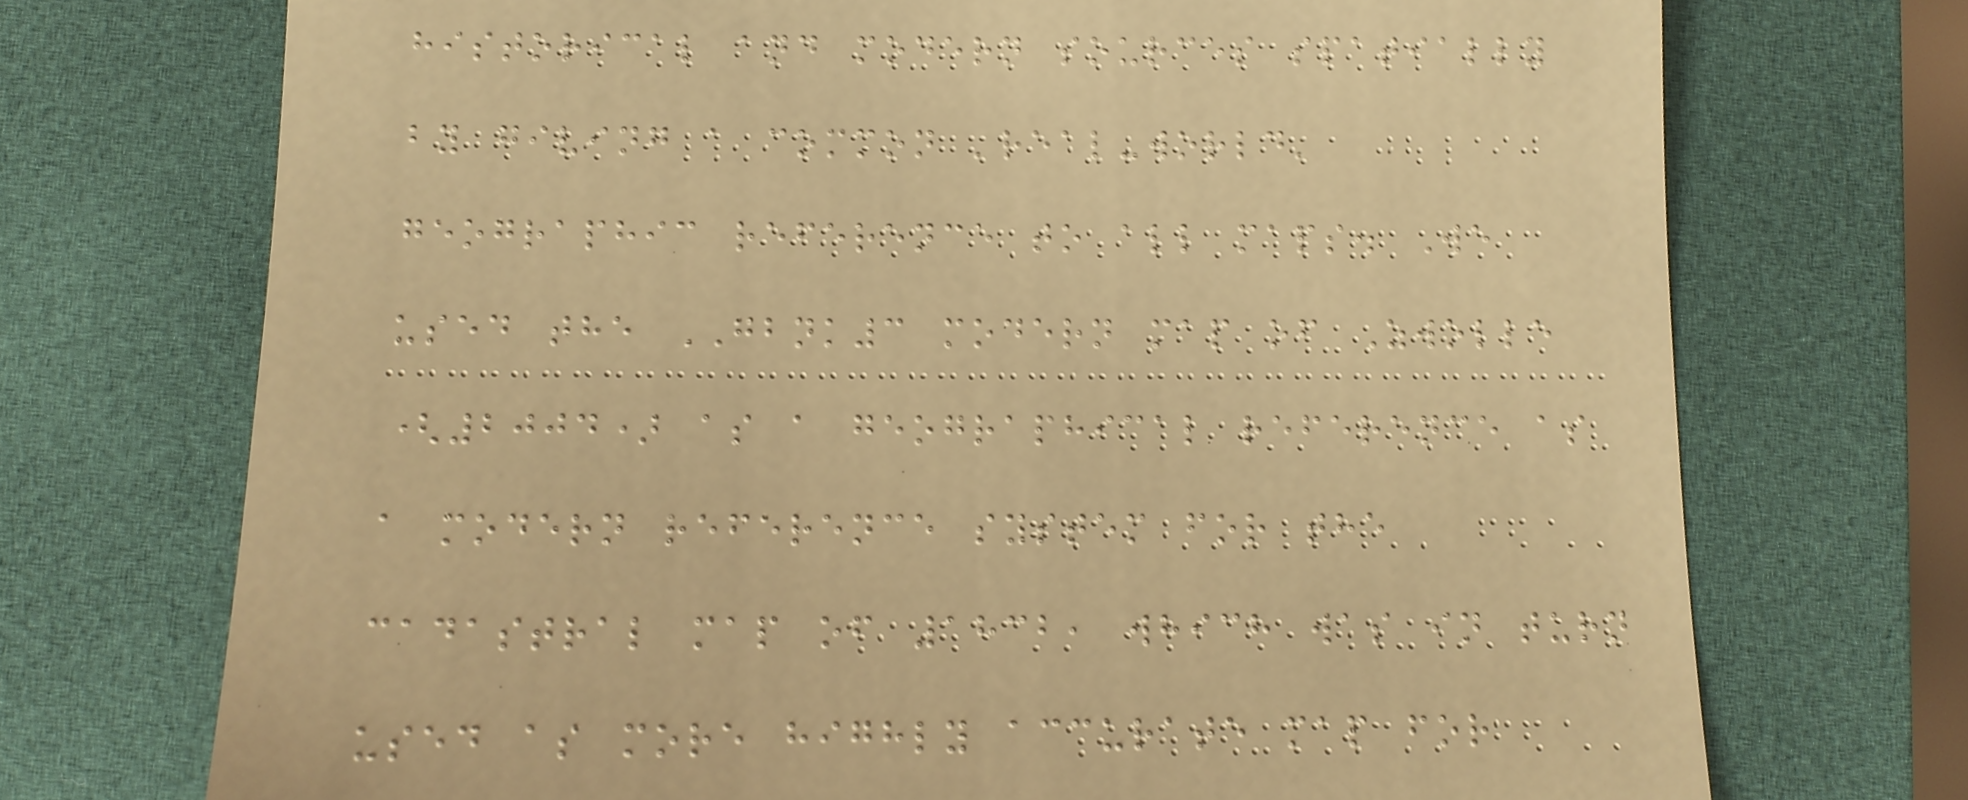historical and modern sources spatially
by giving a common 'real-world'
geographic reference to all maps. We
used the GBNK3 modern map of Zwolle
(2004) as a geographical reference as
a modern reference system for the
cadastral map of 1832, which was in turn
used as more highly accurate map for
